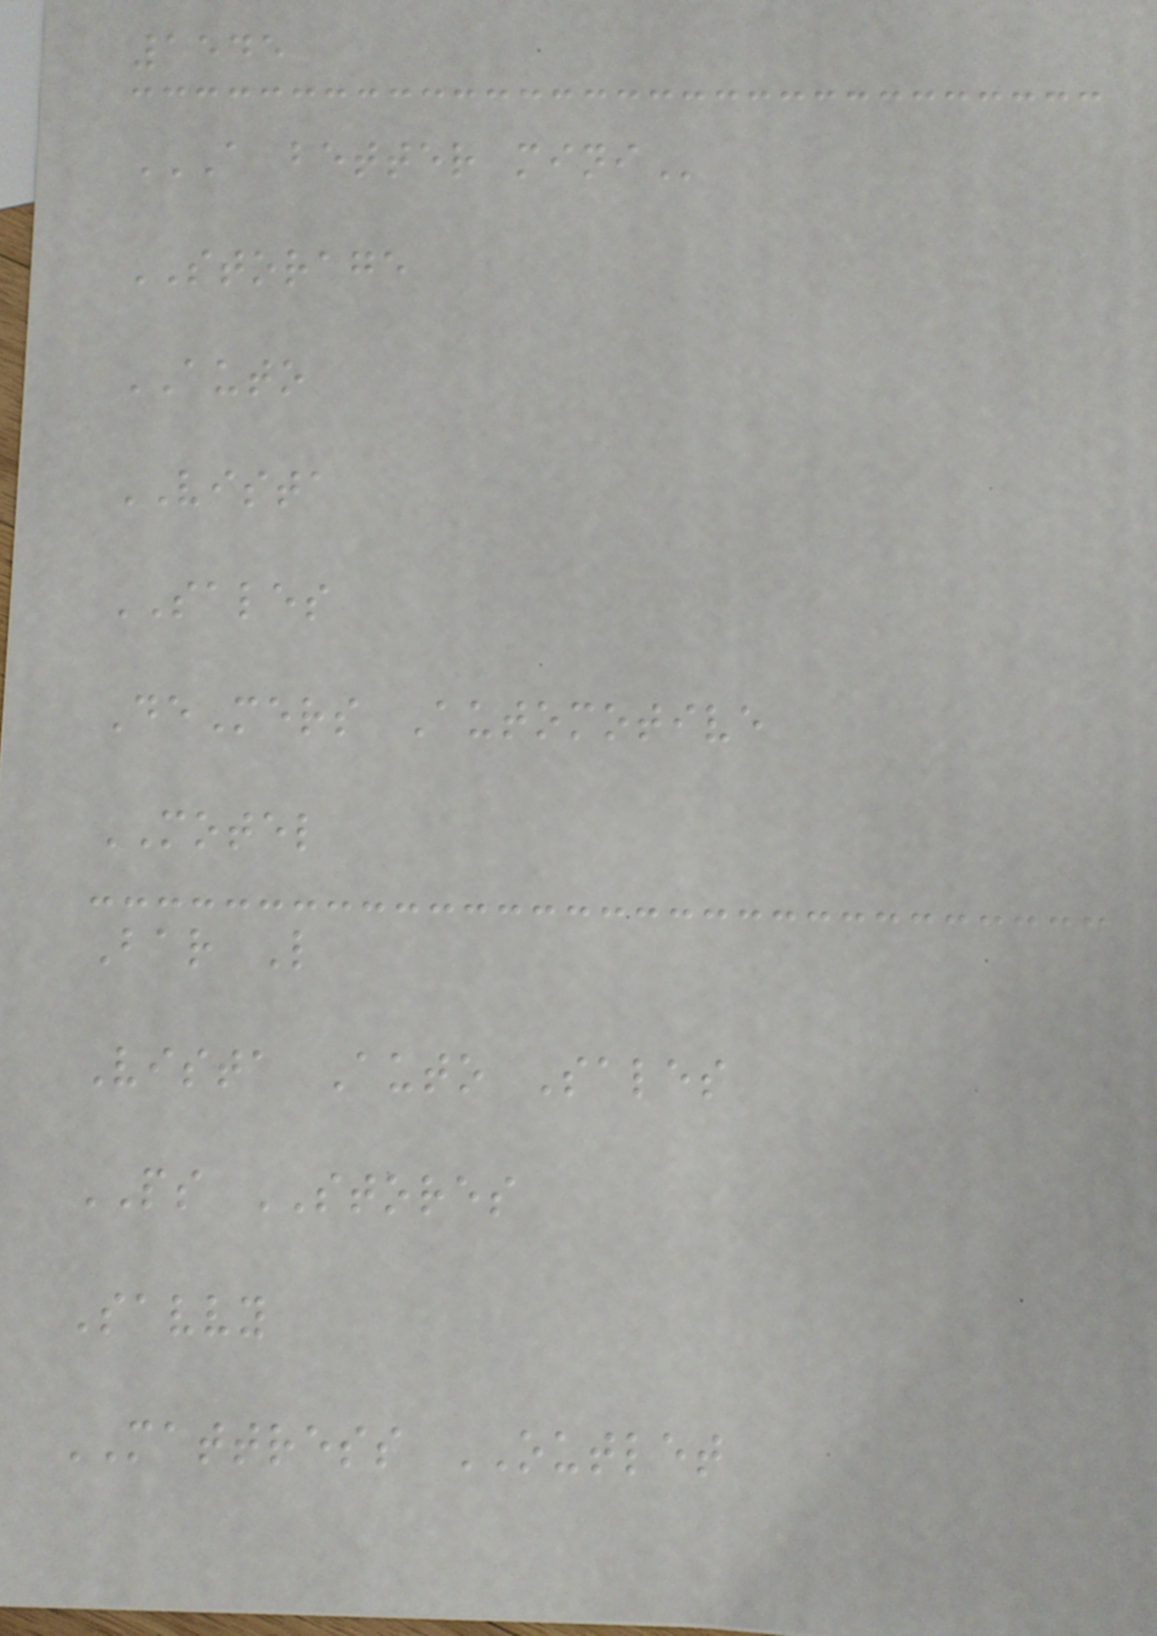1545
A BETTER MINI
STORAGE
AUTO
VISTA
SALES
DeMers Automotive
MOTEL
Bar L
Vista Auto Sales
PS STORES
Savvy
MATTRESS OUTLET
